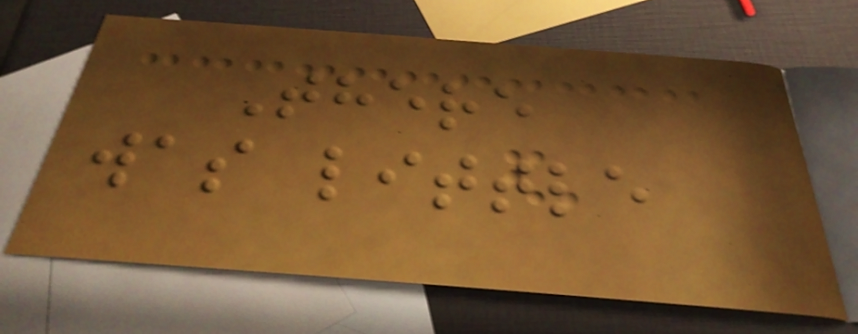There
was little
